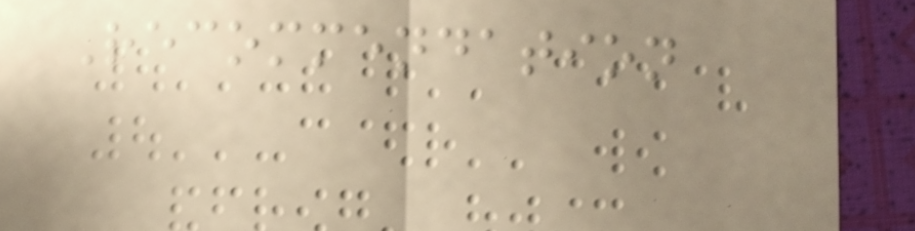Recommendation
